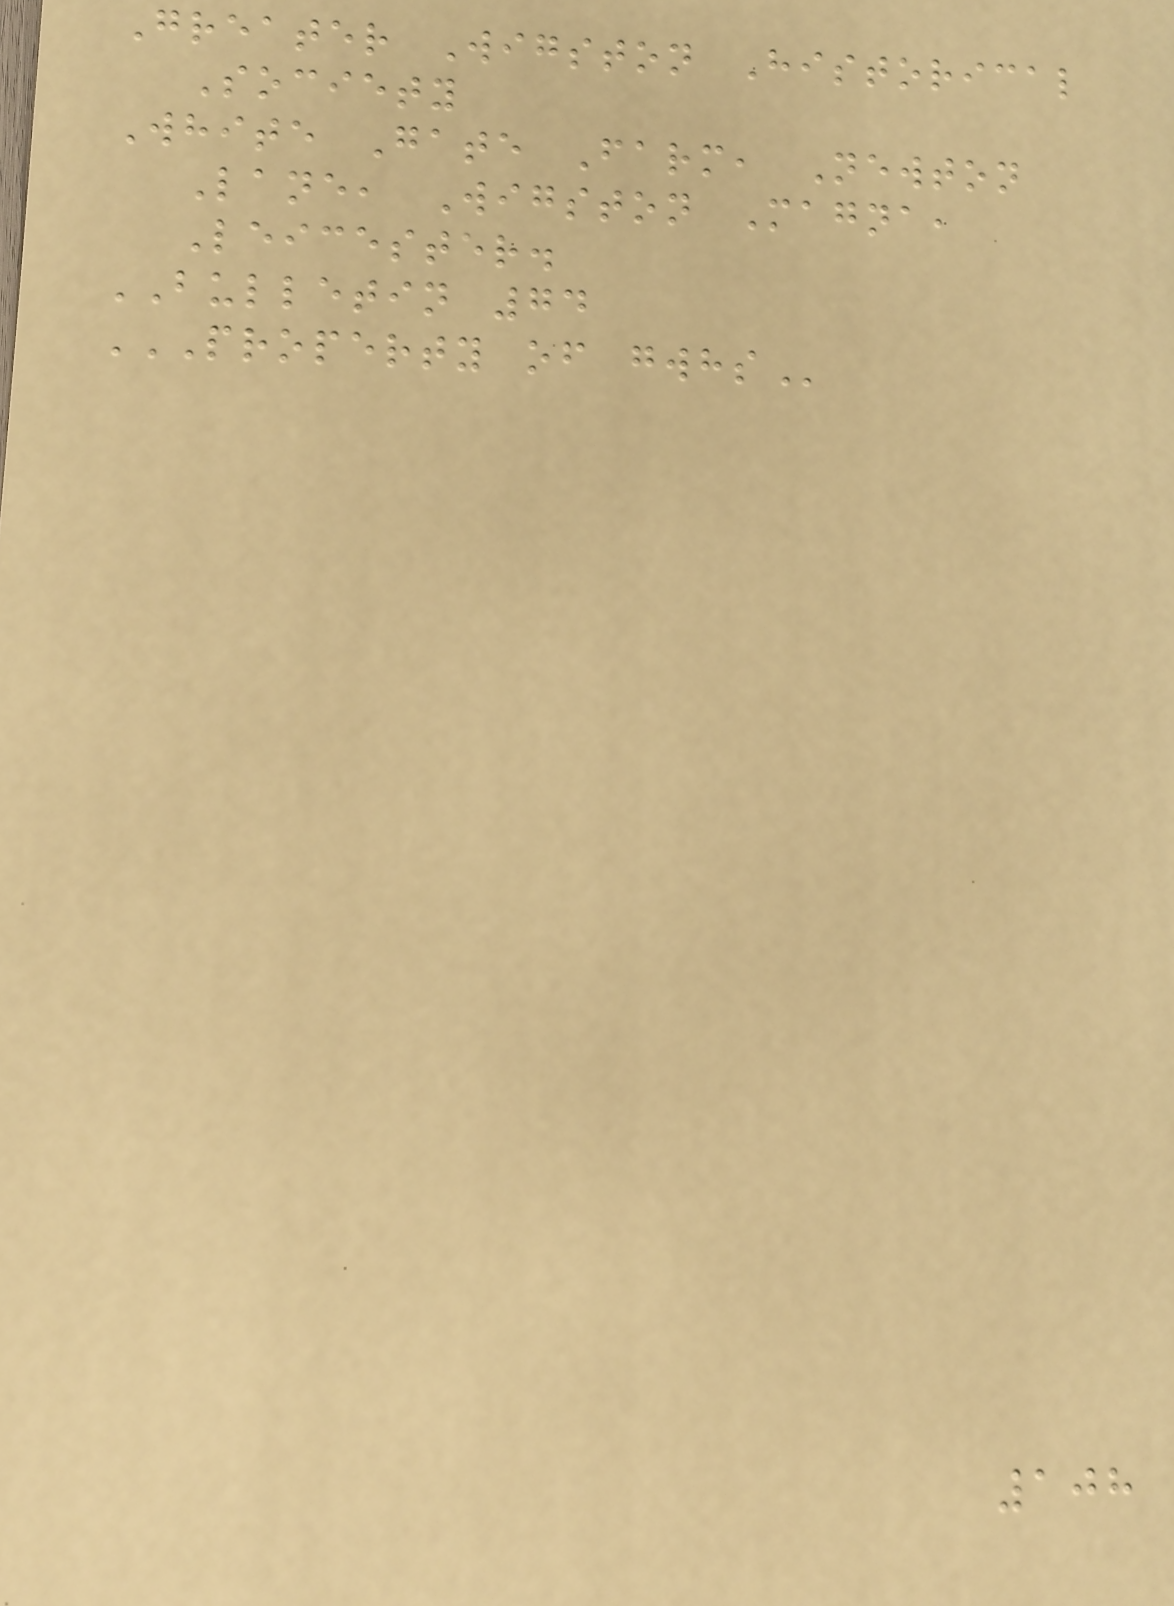Greater Wigston Historical
Society
White Gate Farm, Newton
Lane, Wigston Magna,
Leicester.
BULLETIN 74
PROPERTY OF GWHS
108
